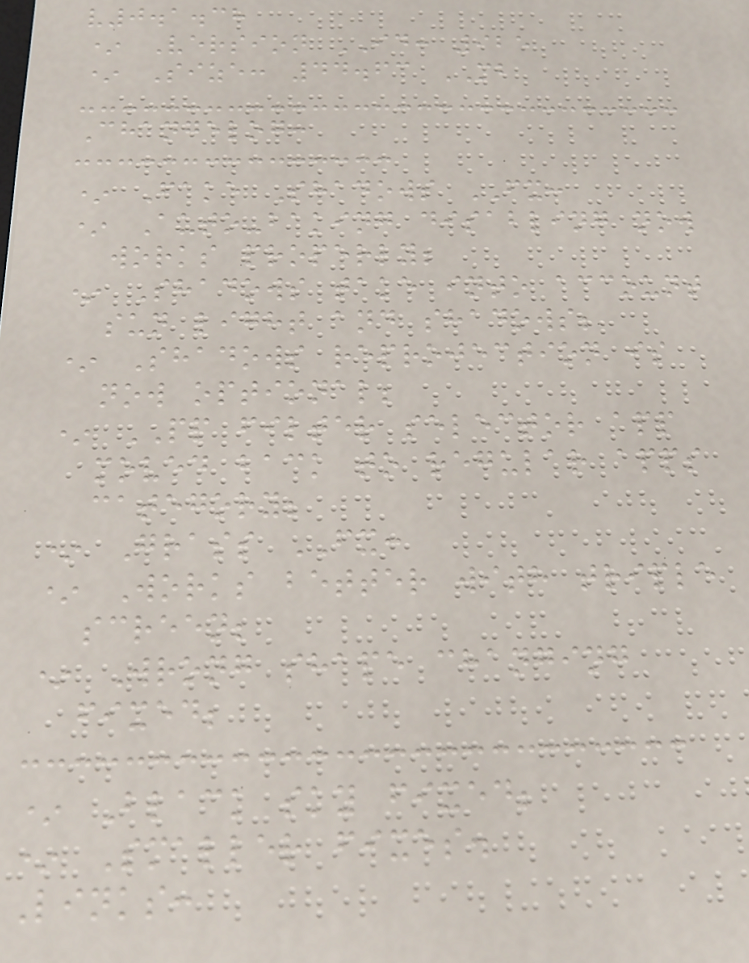v0.1.38
* Version ID: 925
* Size: 44.63 MB
Changelog:
* Fake Shadows FX:
* Auto-baking disabling now
works properly;
* Shadows take into account
sun light and shadows;
* Shadows reprojection is
now optional;
* PP filter selector app
moved back to regular apps
category;
* Grass FX:
* Works better with triple
screen;
* Wrong shape changing
fixed;
* Black sky fixed;
* Smaller fixes.
Links:
